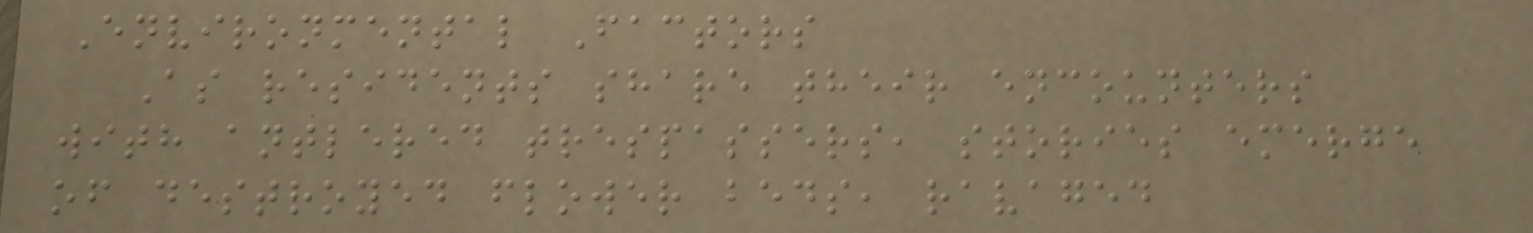Environmental Factors
As residents share their encounters
with antlered trespassers, stories emerge
of destroyed flower beds, ravaged
